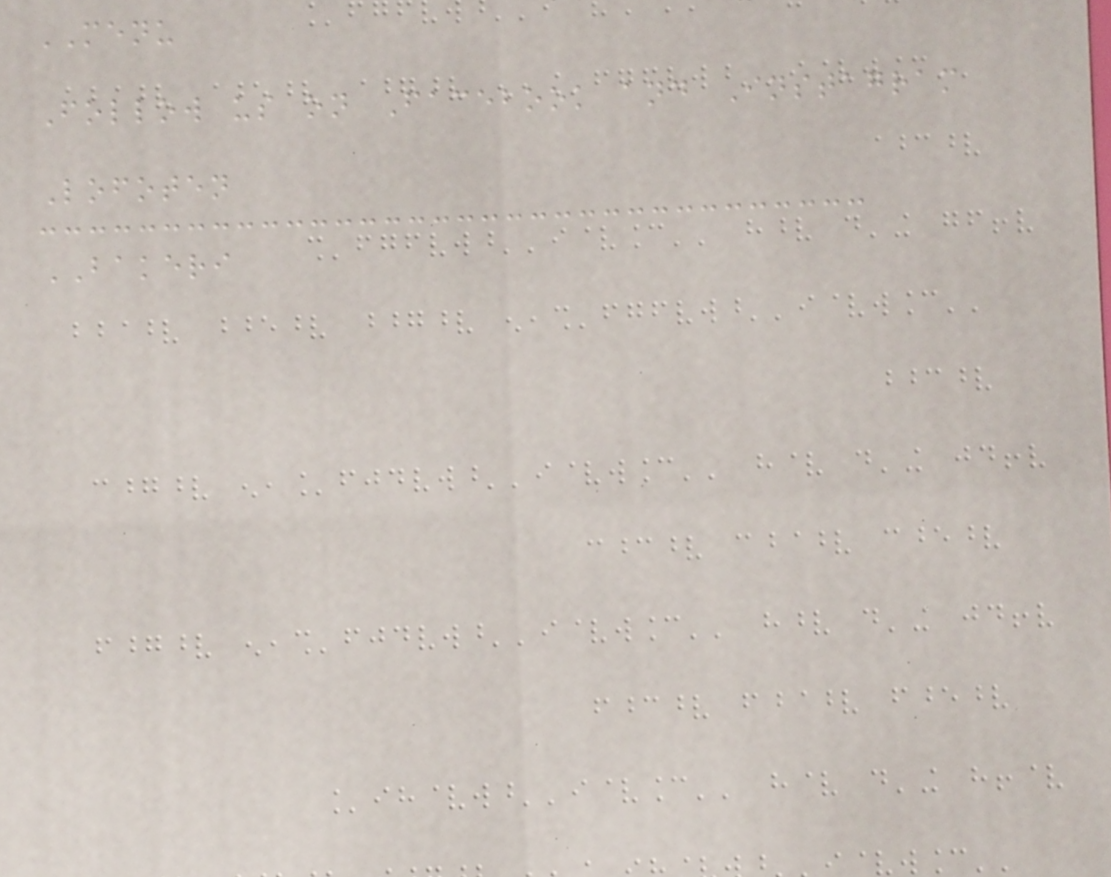MENU
Follow us on Facebook and Instagram
Lofoten
BAKERI
